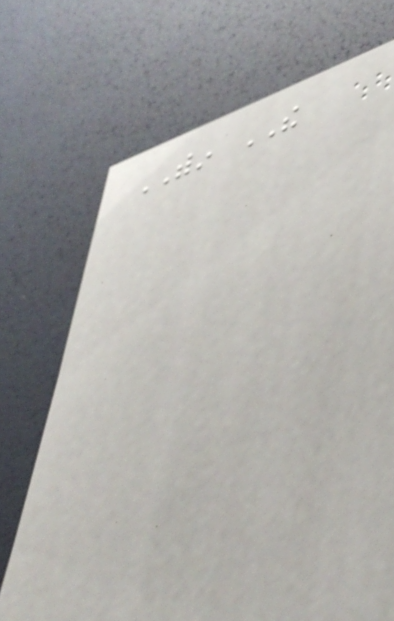WITHIN THE
